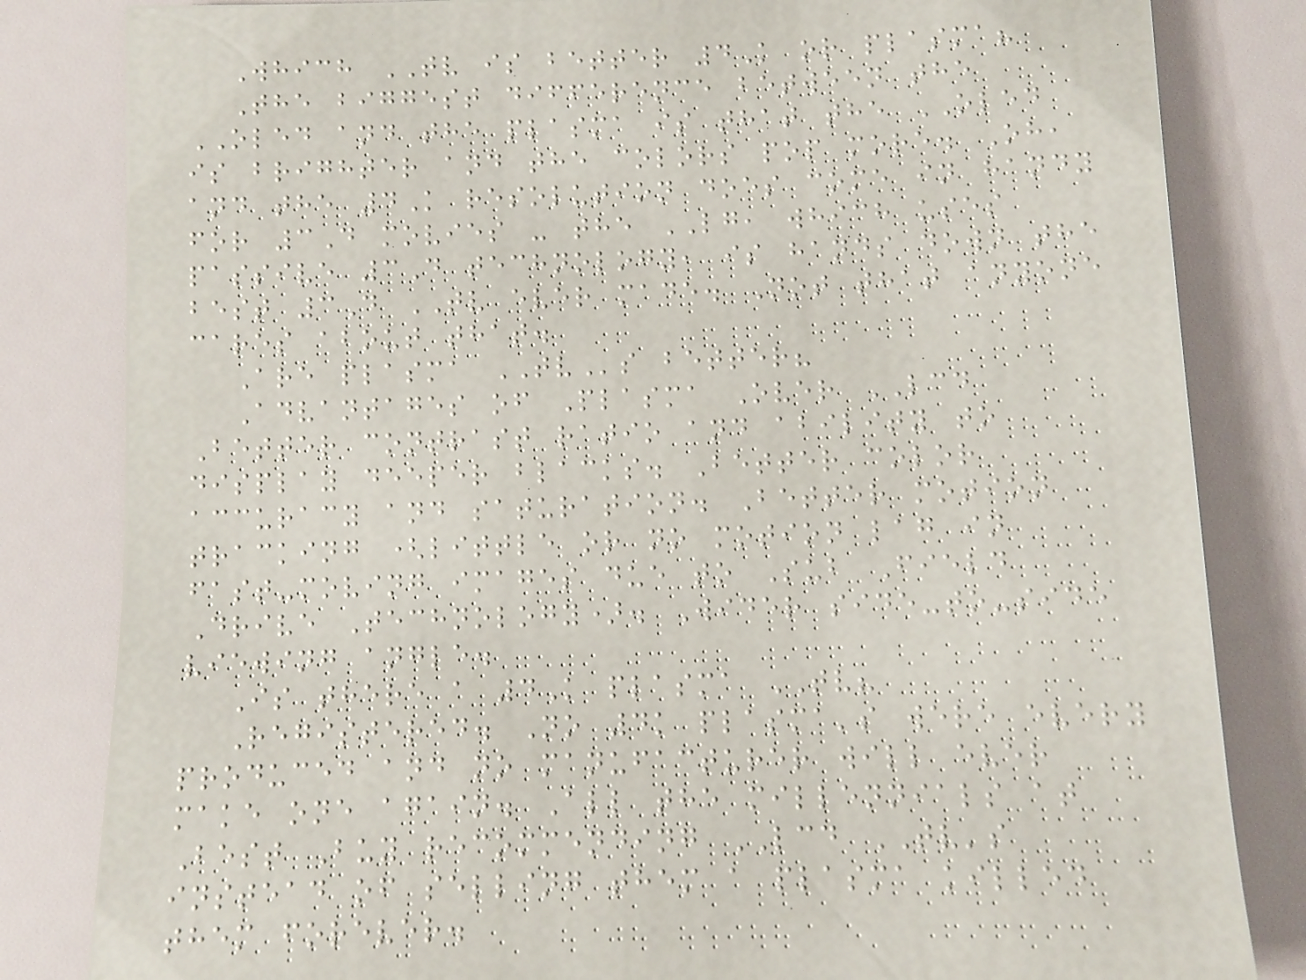Which TV is better 4K or plasma?
The biggest difference between the
OLED and the plasma is that the OLED
is brighter and the colors pop more. Oh,
and the 4K resolution does come in handy
for 3D movies - the LG, which uses
passive 3D technology, is hands down the
best 3D TV ever made. Not that anyone
cares about that.
Are plasma TVs better?
Advantages of Plasma Over LCD
Better contrast ratio and ability to
display deeper blacks. Better color
accuracy and saturation. Better motion
tracking (little or no motion lag in
fast-moving images due to Sub Field
Drive Technology). Wider side-to-side
viewing angle.
Is there a 4K plasma TV?
Registered. No 4k plasma's were every
produced and no manufacturer will ever
make one again. All the millennials at
Best Buy recommending LCD TV's
instead of selling them a plasma killed
them forever.
